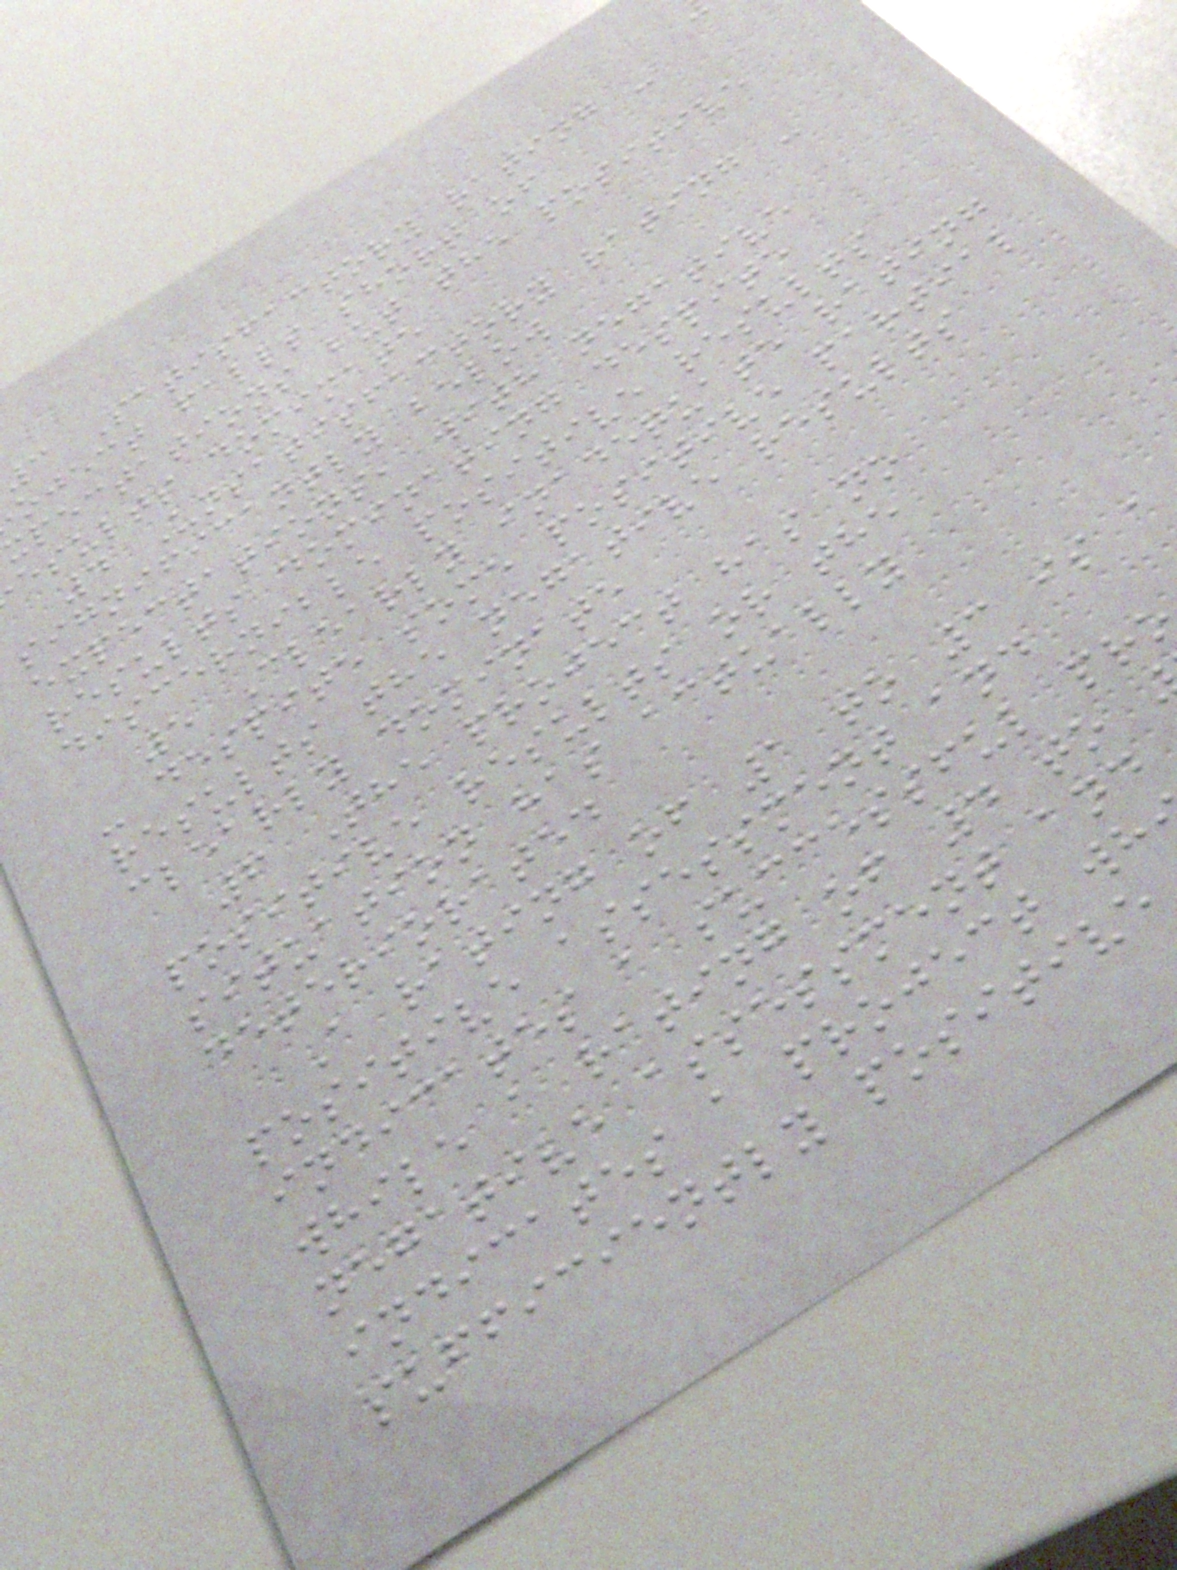3 Satisfactory rating -
oject falls short of
xpectations but the positive
esults dominate
4 Unsatisfactory rating -
significantly below
expectations, with negative
results dominating despite
discernible positive results
5 Clearly inadequate rating
- despite some positive partial
results the negative results
clearly dominate
6 The project has no
positive results or the
situation has actually
deteriorated
A rating of 1 to 3 is a
positive assessment and
indicates a successful pr
while a rating of 4 to
negative assessment and
indicates a project wh
sufficiently positive
